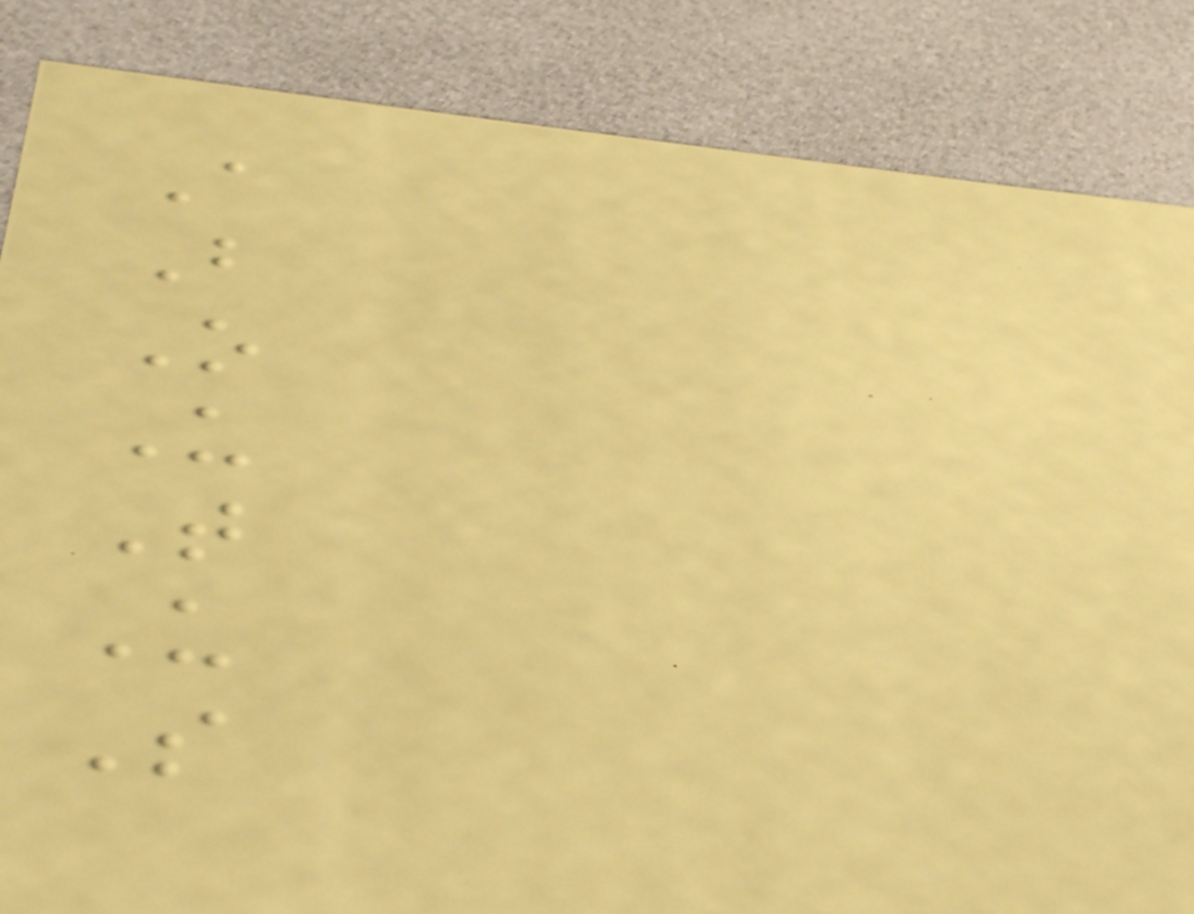A
B
O
U
T
U
S
